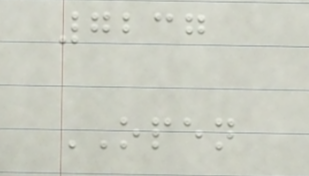7237
OPEN
